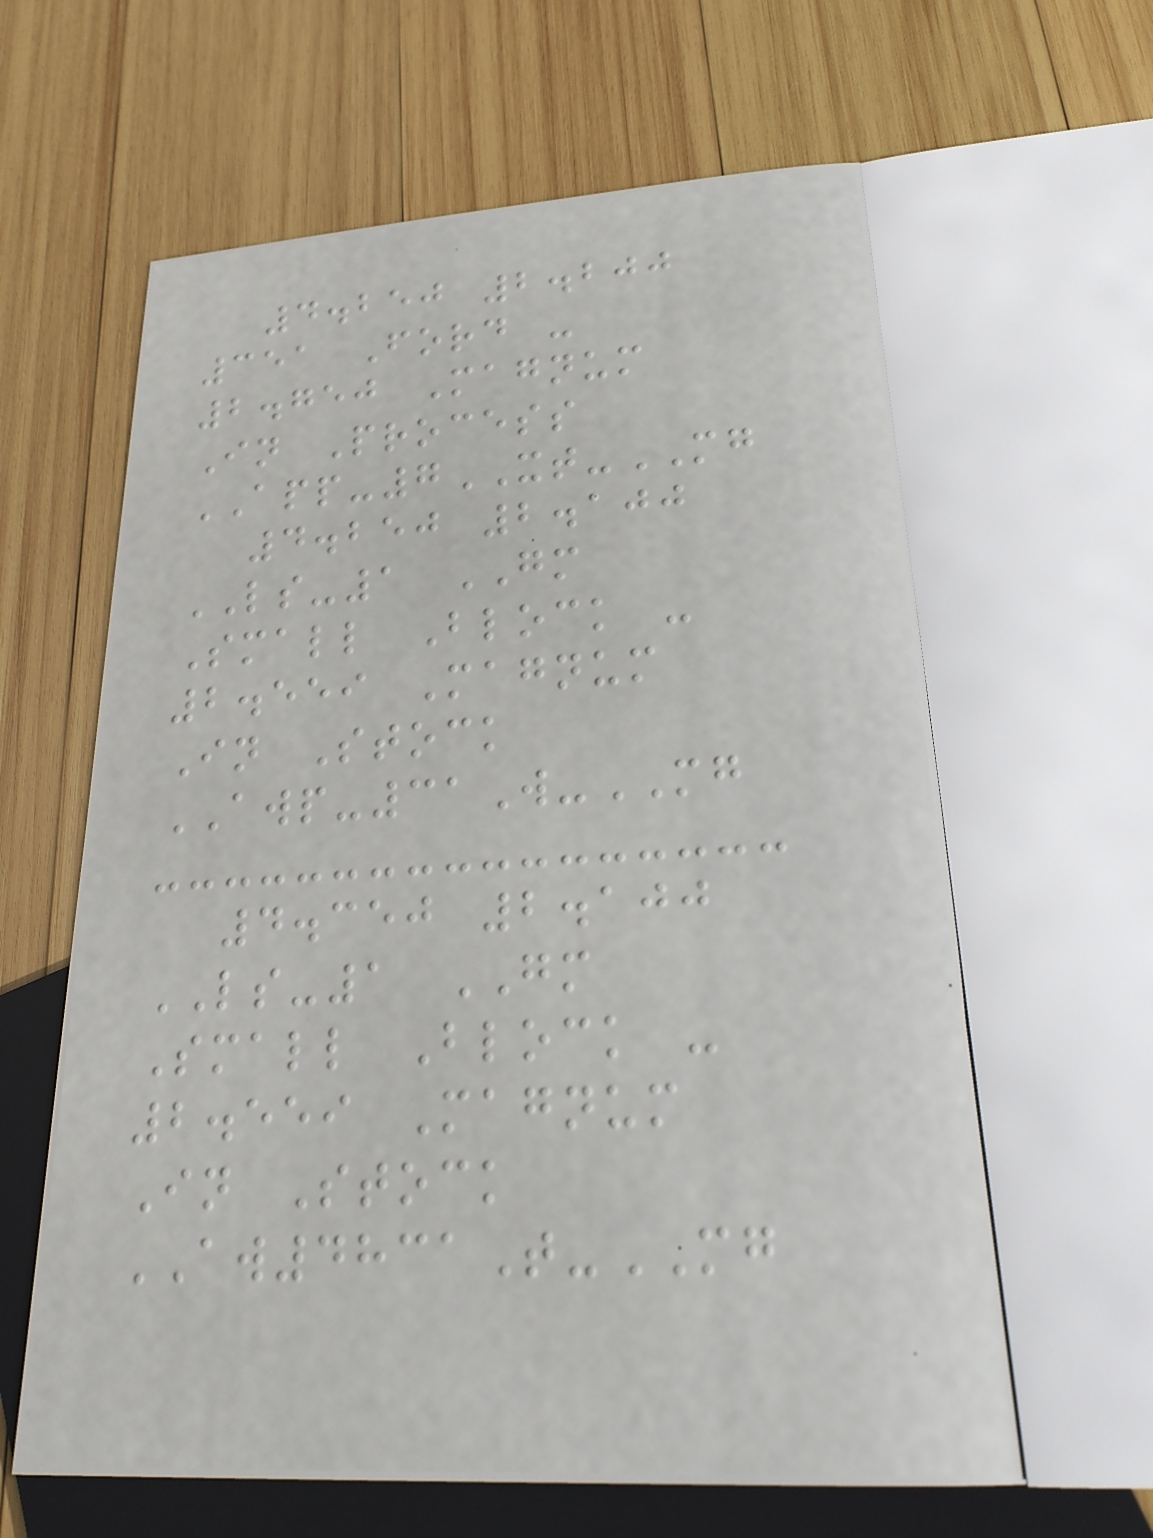4.250 2.200
351 Ford -
2.750 Magnum
In Process
APP-7XT-MG
4.250 2.100
LS-1 GM
Small Block -
2.559 Magnum
In Stock
AWP-31W-MG
4.350 2.100
LS-1 GM
Small Block -
2.559 Magnum
In Stock
AW4831T-MG
